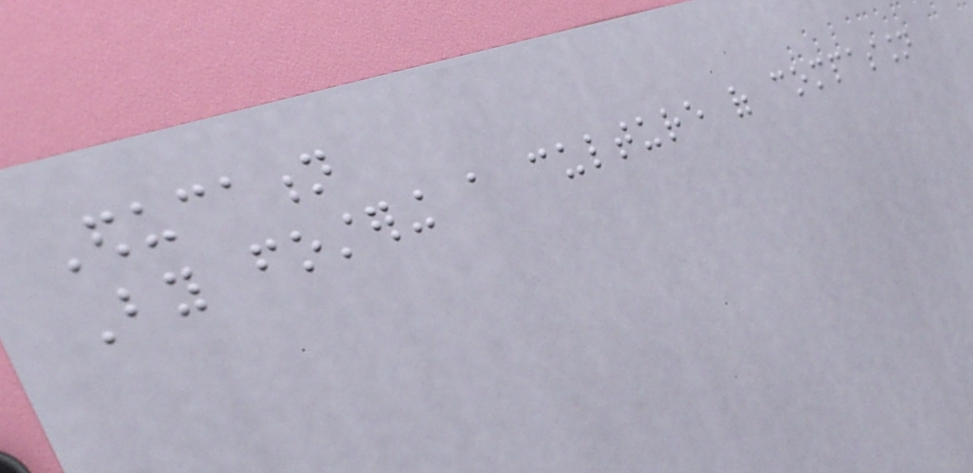Education
By fostering a culture of compassion
